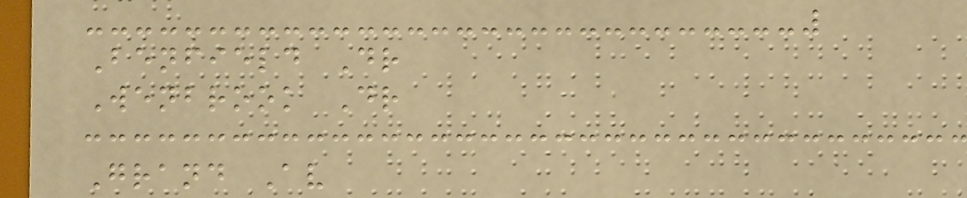Benfield Dr
Wenbrook Dr
Grand Av
